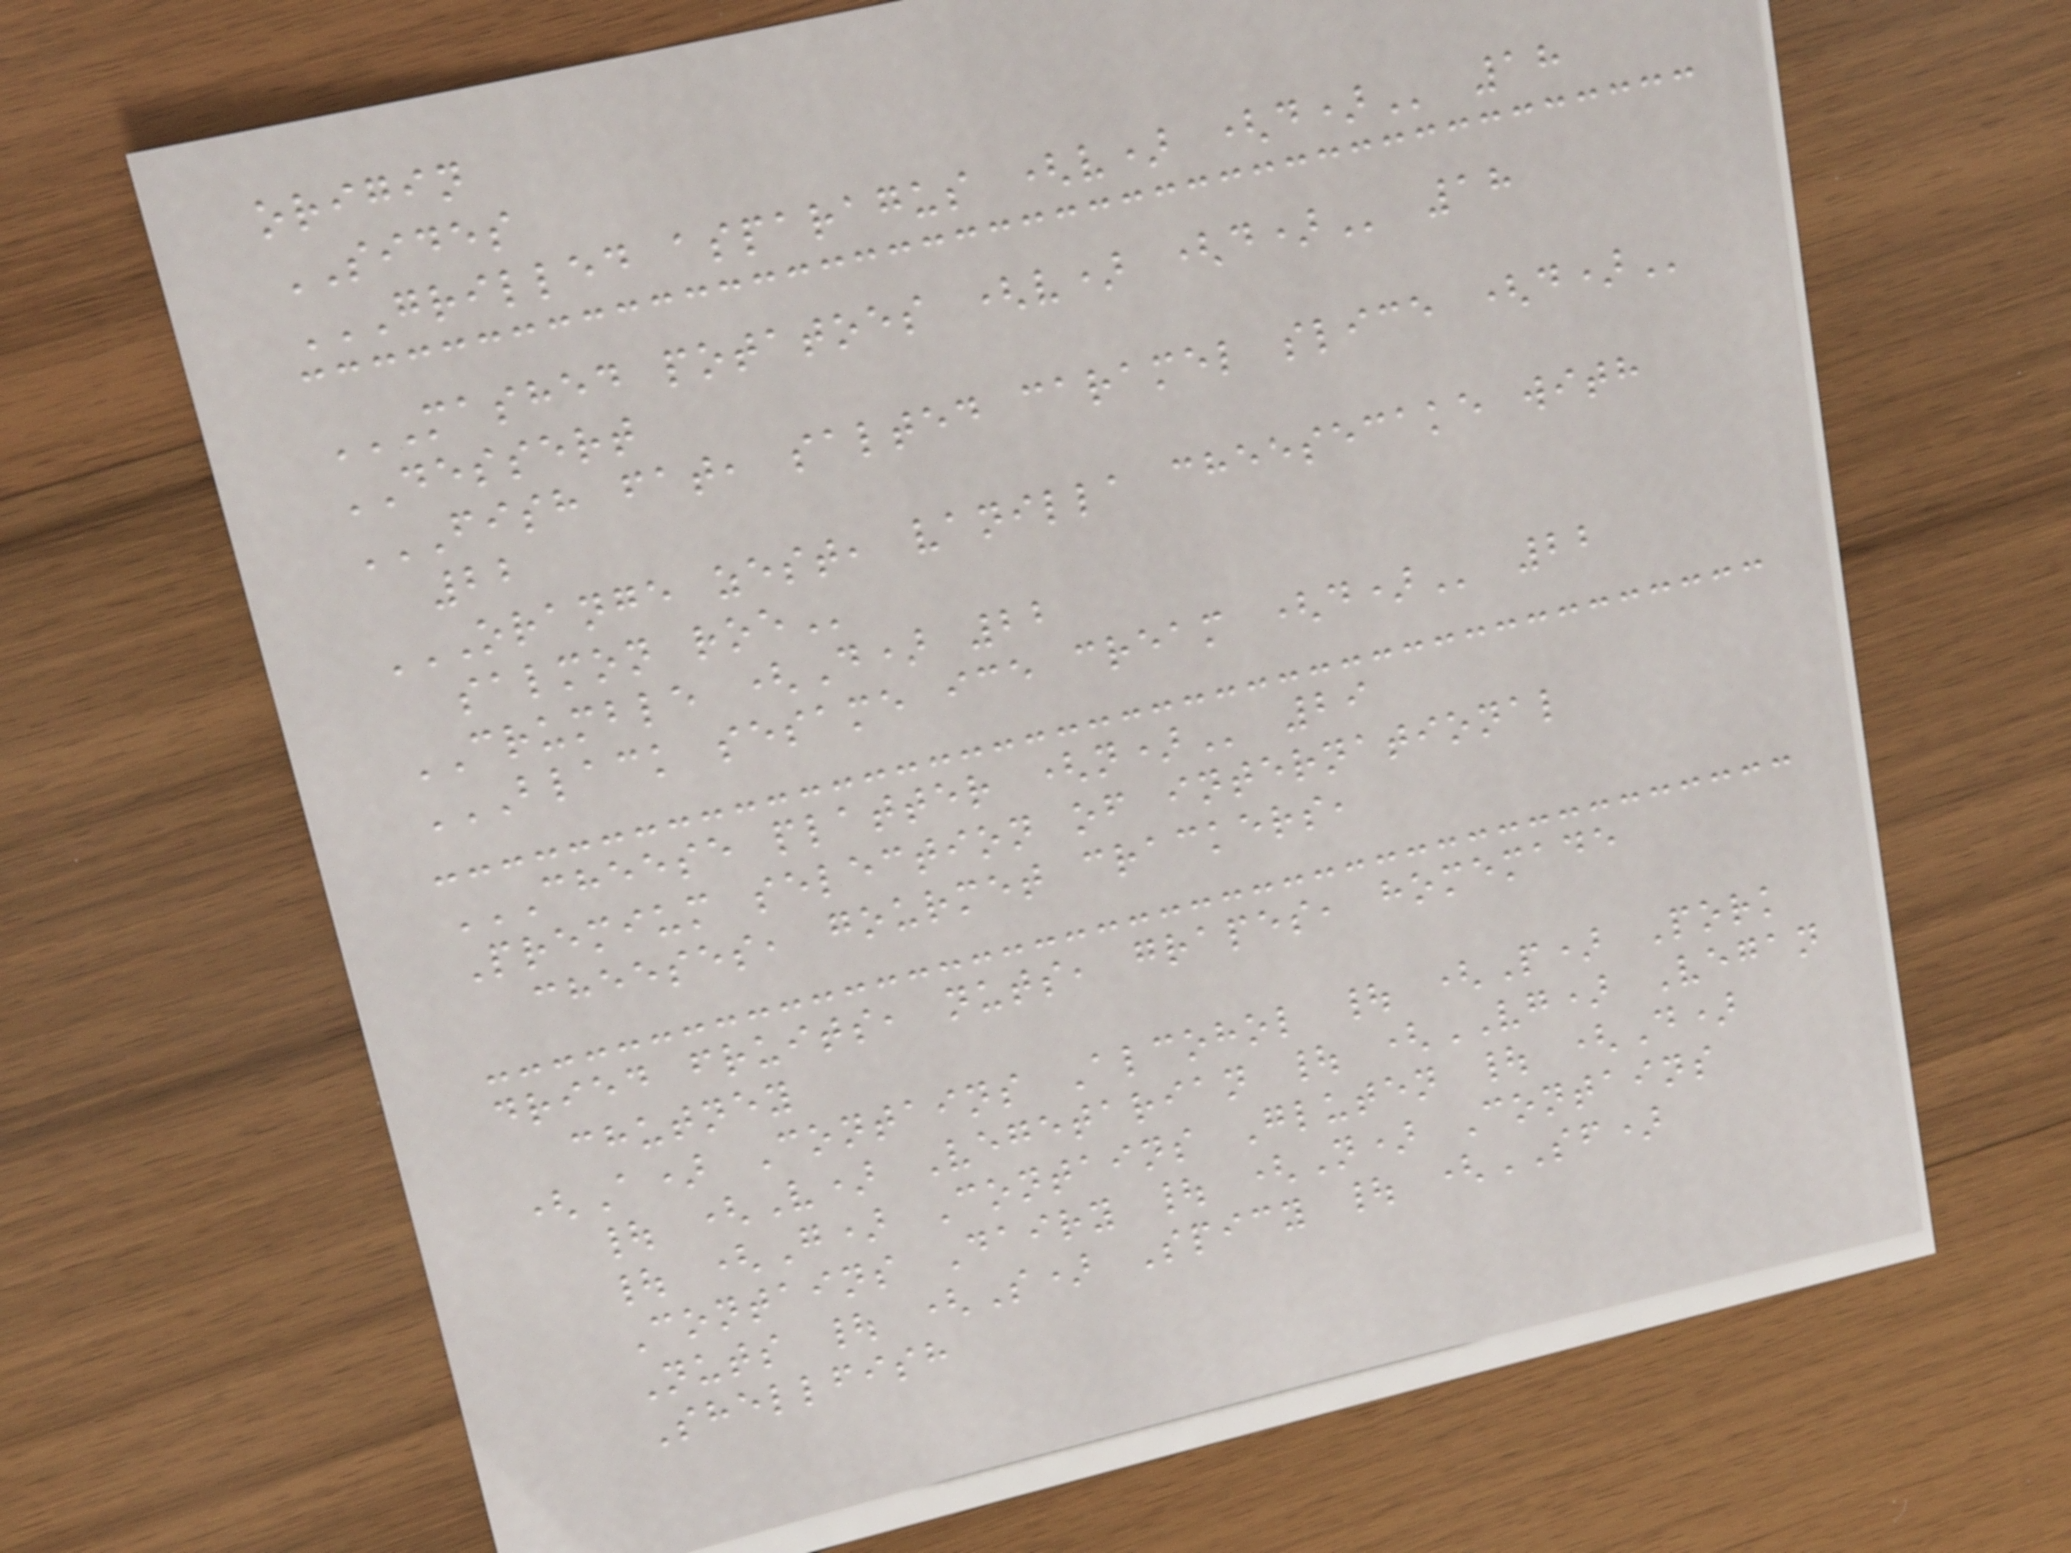origin
SIDES
GRILLED ASPARAGUS (V) (D) 18
MASHED POTATOES (V) (D) 18
DESSERT
FISH FAT, SALTED CARAMEL SLICE (D)
22
ORANGE ZEST, VANILLA CHEESECAKE WITH
SALMON ROE
CRUMBLE (D) 22
BLACK SESAME ICE CREAM (D) 22
CHEESE PLATTER (N) 29
Premium selection of international
cheeses, gourmet crackers,
dried fruits, nuts, grapes, homemade
chutney
(A) Contains Alcohol | (P) Pork
| (V) Vegetarian | (VG) Vegan
| (G) Contains Gluten | (D)
Contains Dairy | (N) Contains
Nuts | (S) Spicy | (SF)
Shellfish
